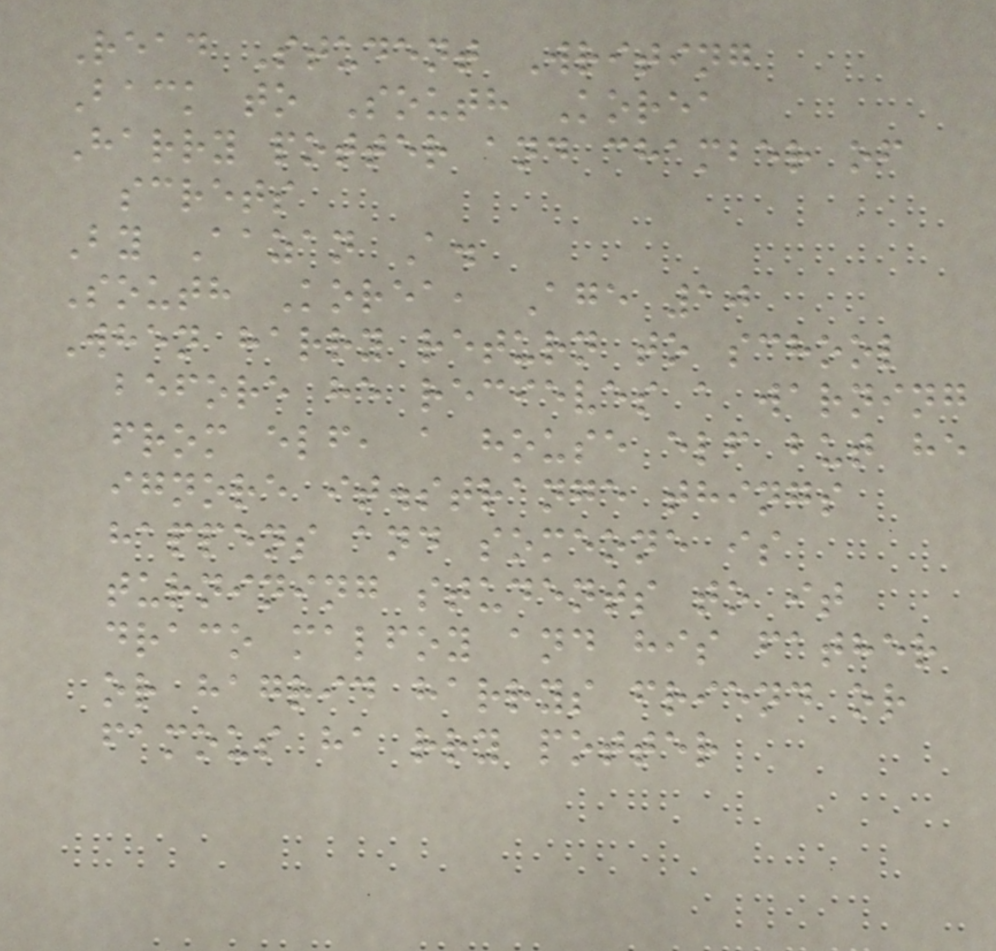Read Student Writing
Back to South Korea
Harry potter and chamber of
screts
By Aazan A.
South Korea, Age 10
When harry return to school
before he recieves a warning
from elf, a house elf but he
ignore it.strange things
happens and someone is
turnining students to it
draco malfoy and his father
or hagrid harrys friend or
famous ha rry potter
